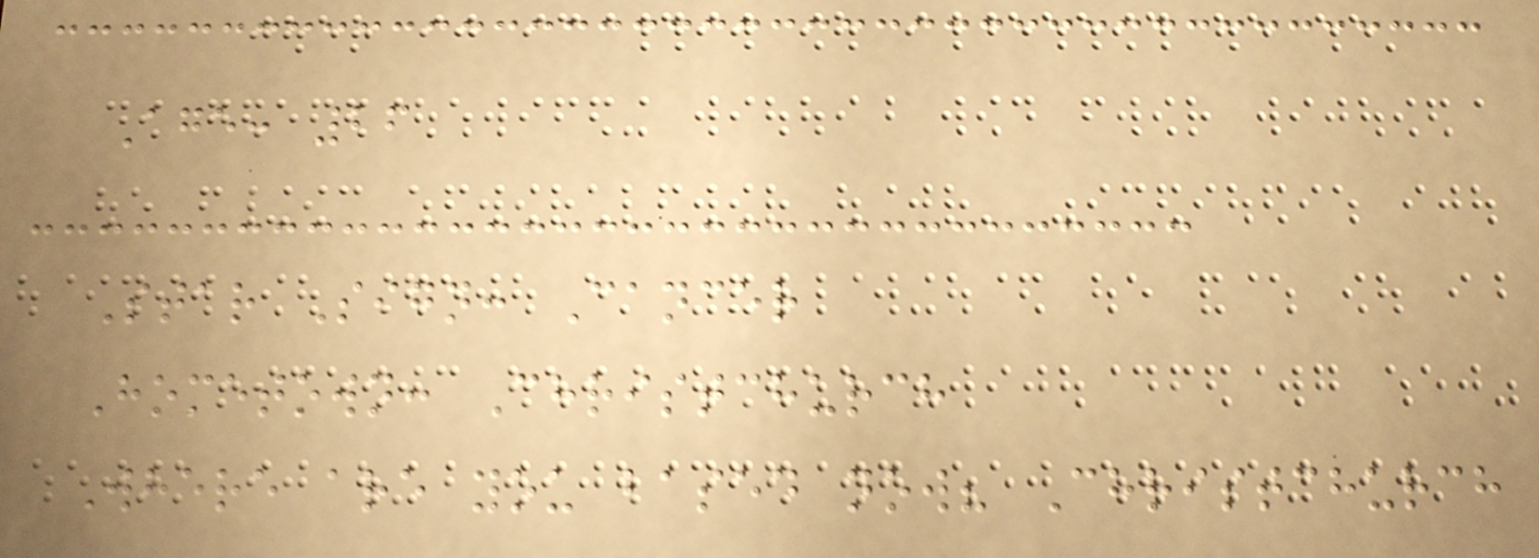Age: 26
Star Sign: Cancer
Hometown: Christchurch
Where are you based now? Christchurch
